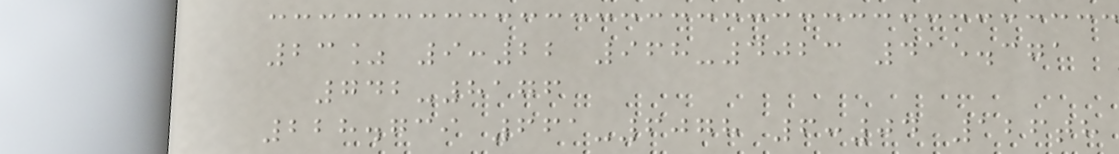23% 9:22 968-4023 415.371
742-8176
228.739 661-6078 6:04 126th
